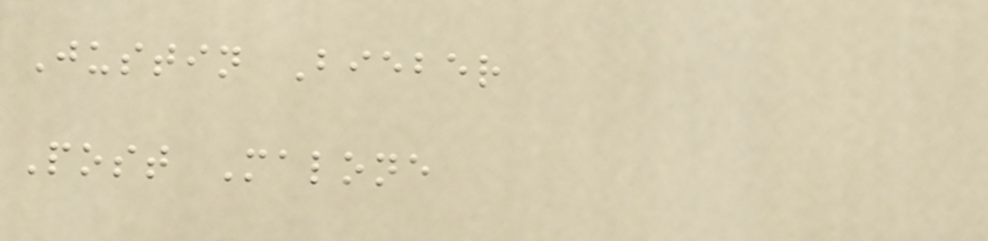Justin Bieber
Post Malone
